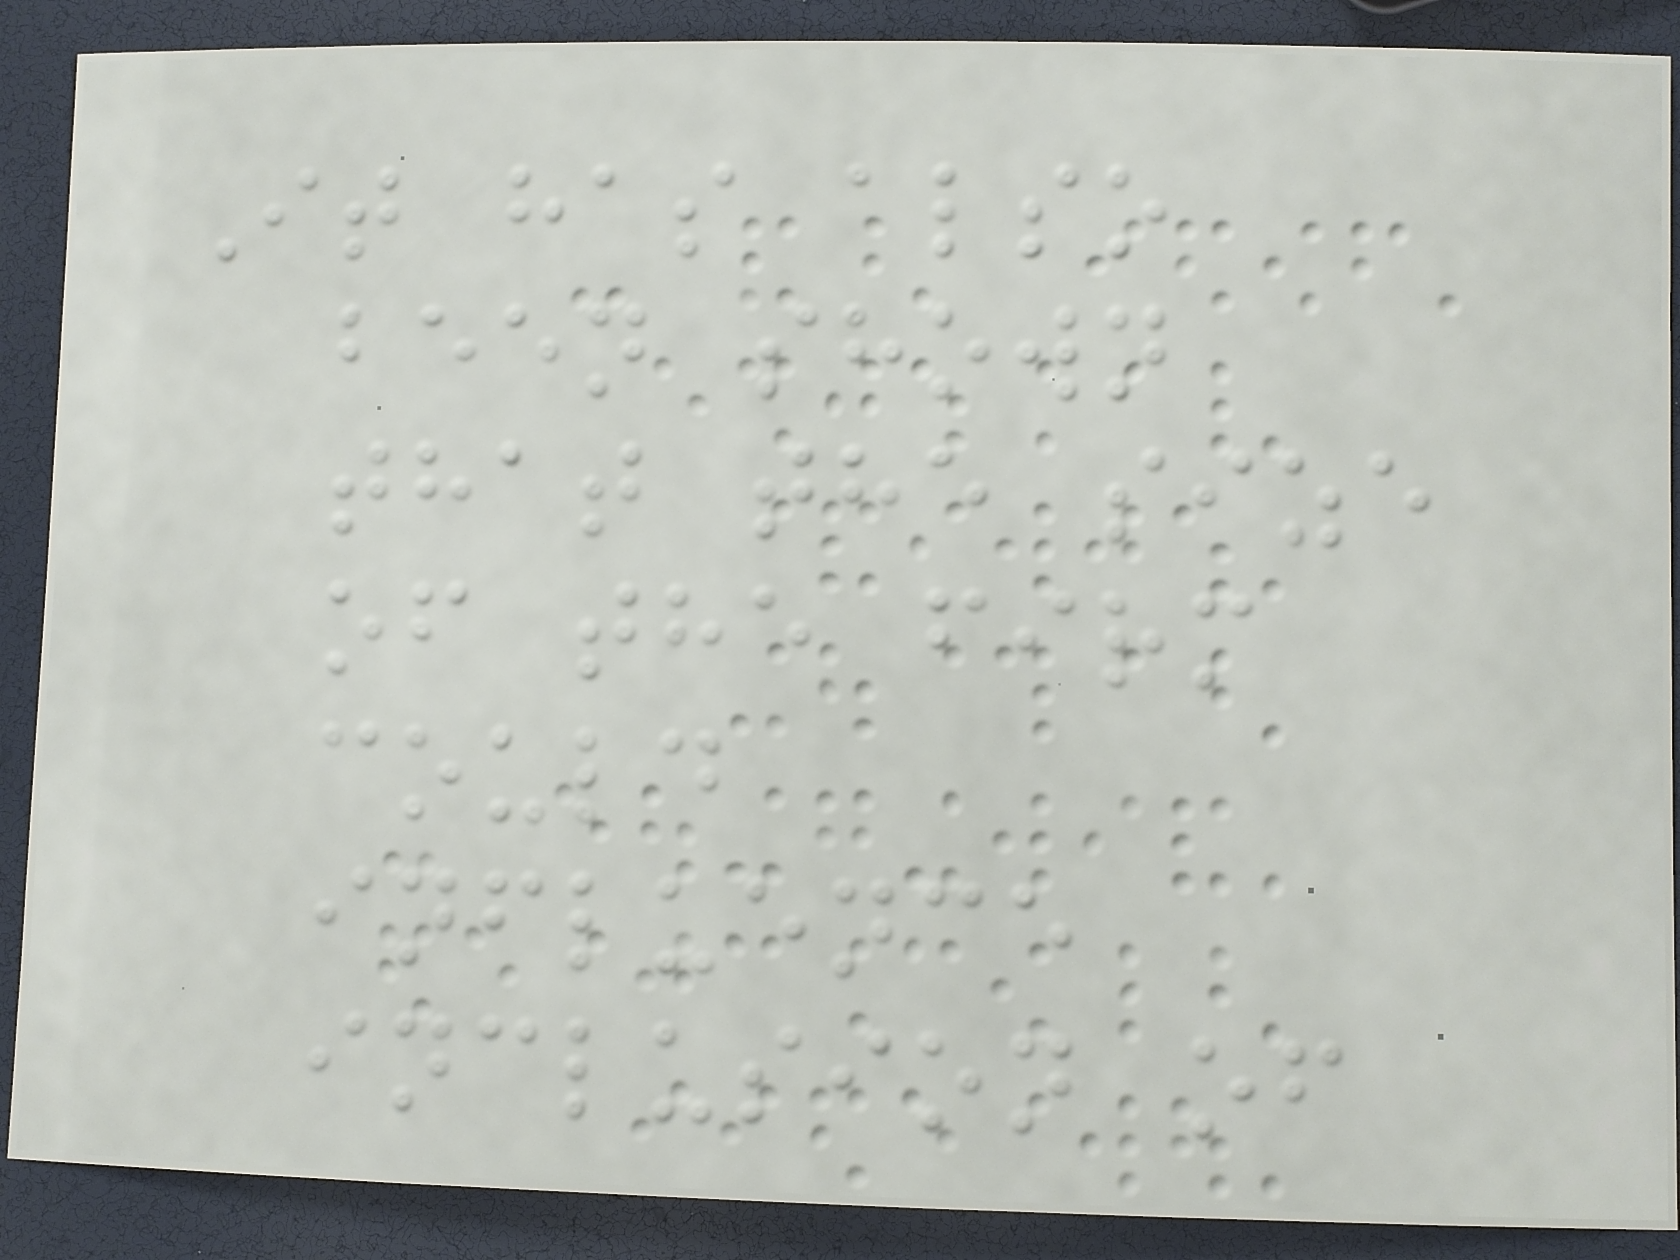It has also
been shown
that the size
of the firm
could
influence
inclusion of
